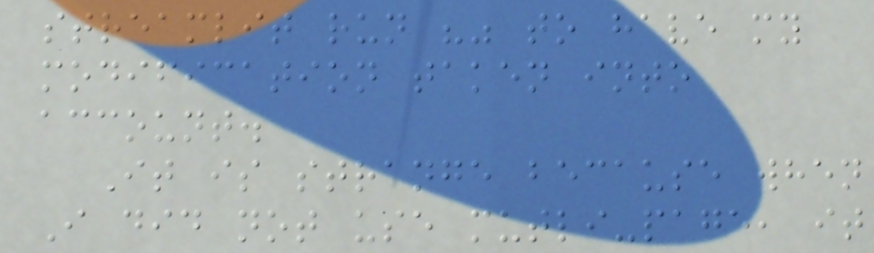streamlit run "" to have my
modification taken into
account.
It is strange because when
I did not use mutli-page, it
